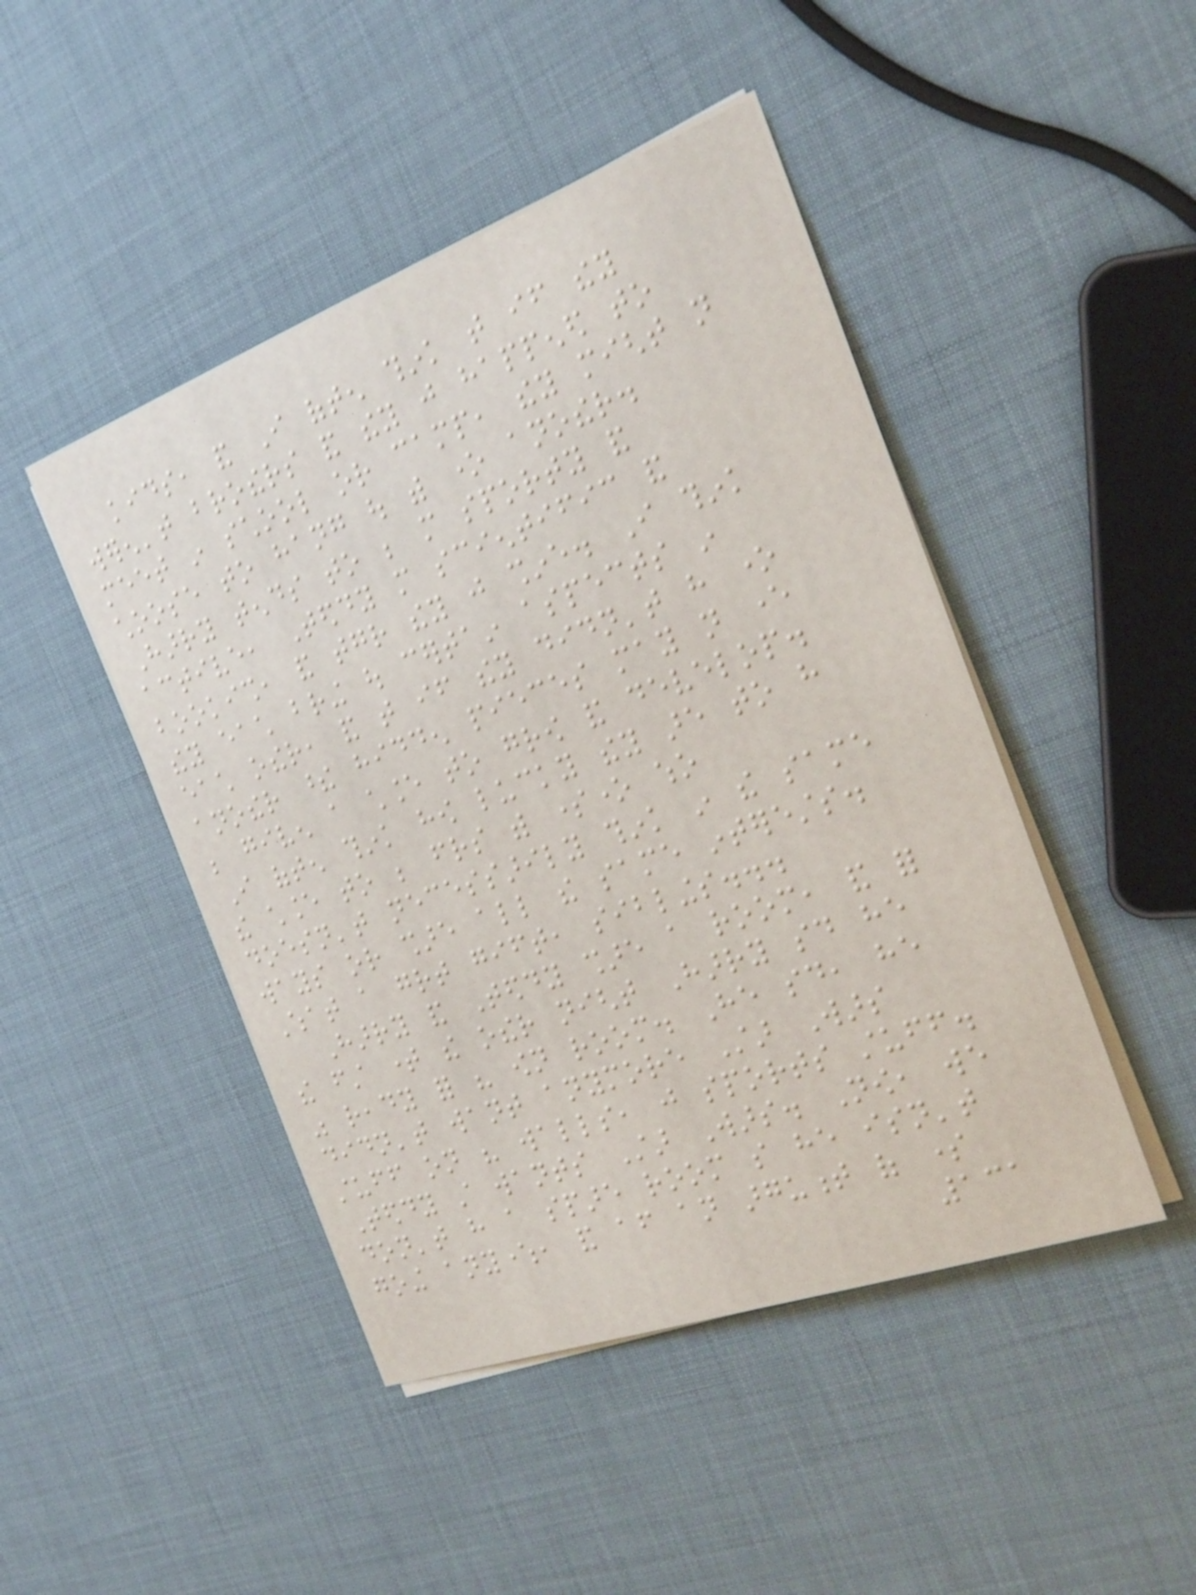kids, and I often think that if they
weren't brothers and they just happened to
meet in school or camp, they might not
choose to hang out with one another.
Harry tends to be more sporty and
active, Teddy more scientific and
bookish, and together they just shine. I think
they each bring out certain aspects in
each other, and that if they didn't have one
another these hidden pieces may not ever
be given a chance to grow and develop.
I often think how lucky they are to have
the chance to be friends with someone who
doesn't necessarily think in the same
ways or share all the same interests.
What a great gift, siblings...
Harry and Teddy share a room, and for
the first time the other night Harry said he
was ready for his own room. He said, he
didn't want anymore Star Wars
stuff on his walls, just sports stuff.
Teddy still wants Star Wars. Now, we
don't have a spare room so he isn't
going anywhere, and after an argument of some
131
